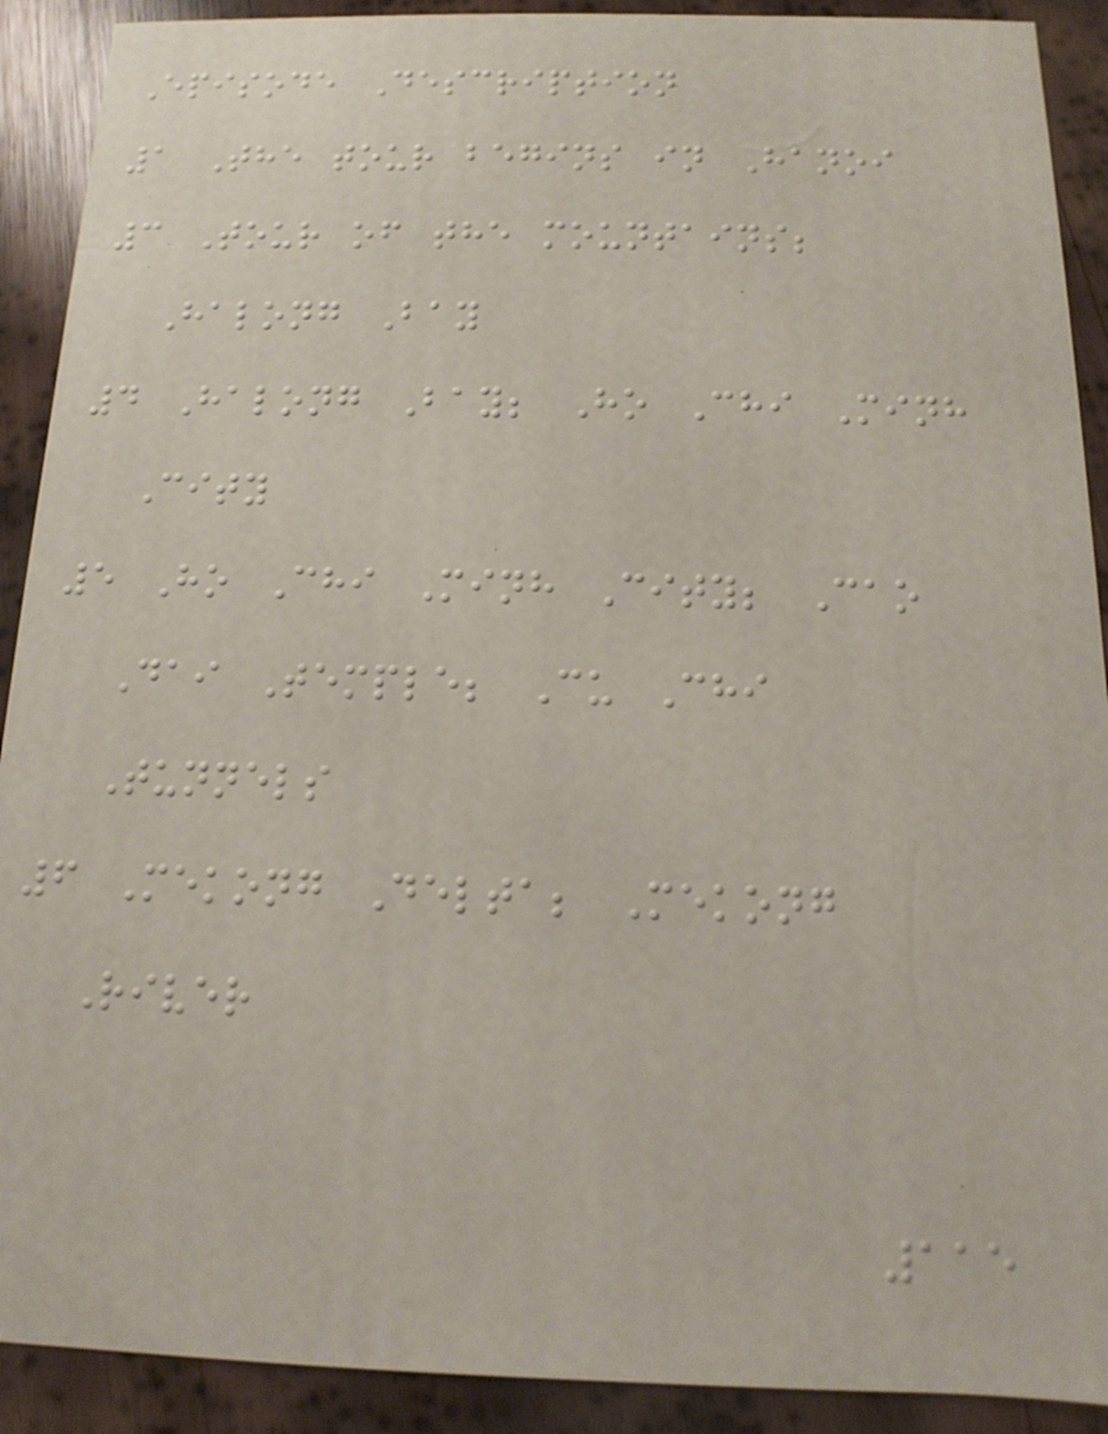Episode Description
1 The tour begins in Hanoi
3 Tour of the mountains;
Halong Bay
4 Halong Bay; Ho Chi Minh
City
5 Ho Chi Minh City; Cao
Dai Temple; Cu Chi
Tunnels
6 Mekong Delta; Mekong
River
115
